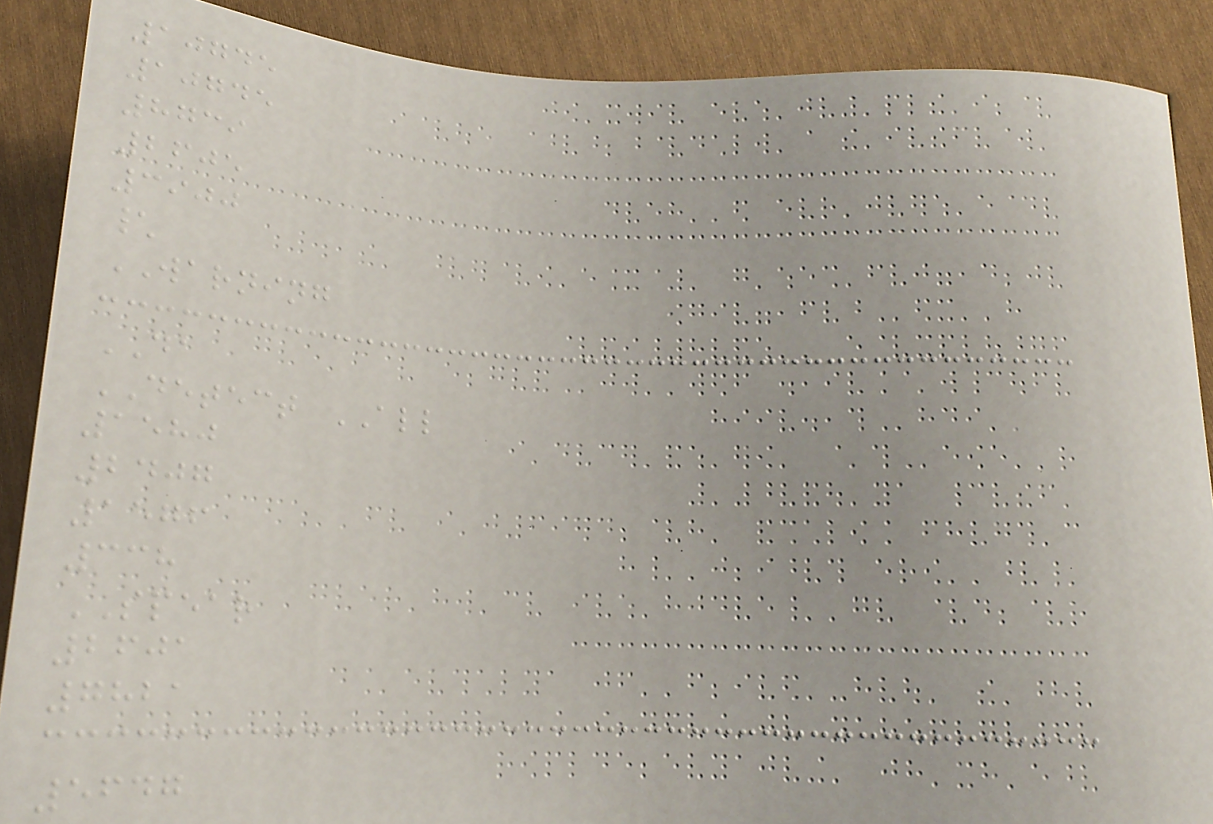10745
10745
8739
2605
3900
\
WARNING
DA
DETECT ALL
1580
2407
1576
338
SPEAR
2601
7821
5647
